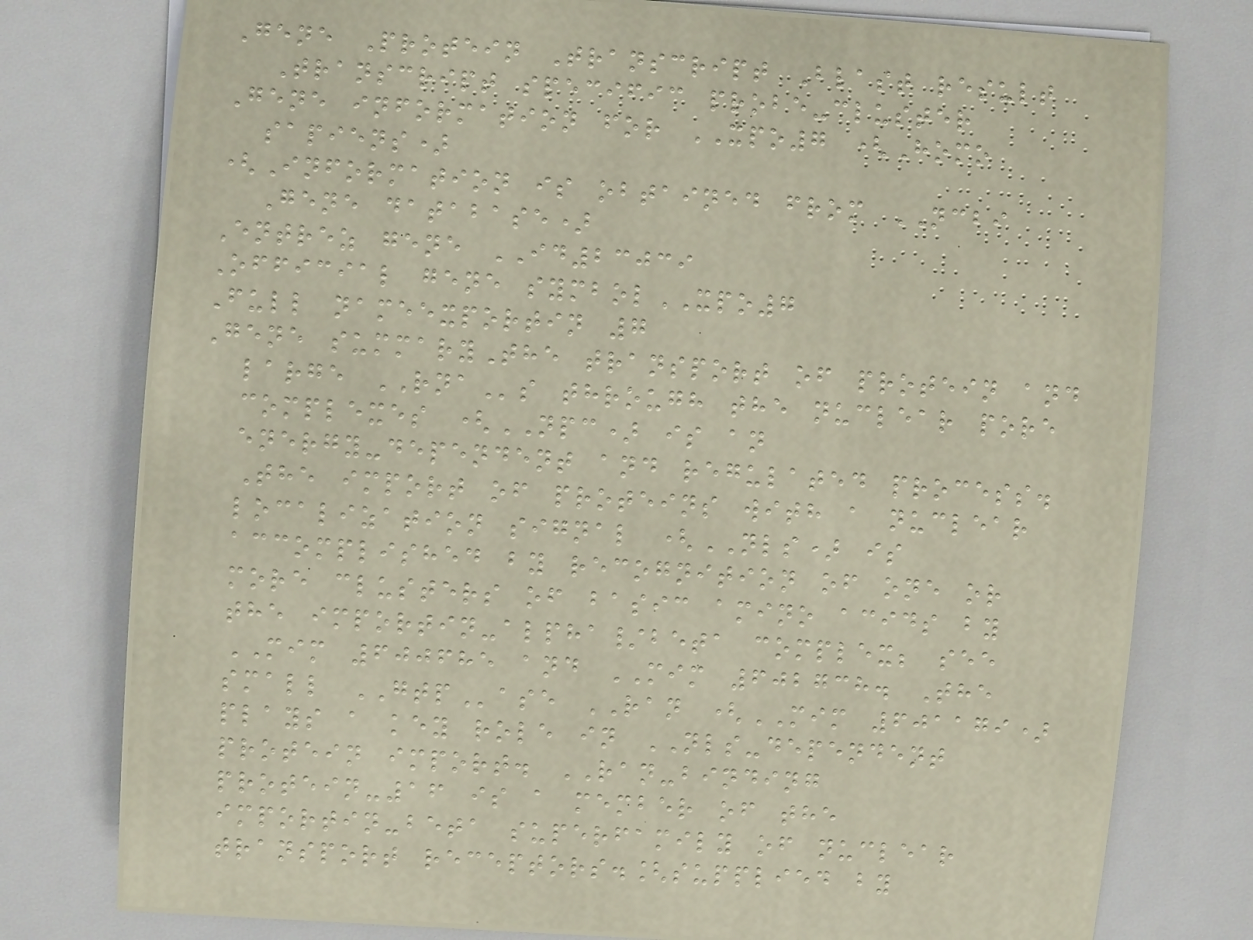Gene Protein Transcript Blast result
Transcript specific probe-cluster
Gene information for XPO7 (Homo
sapiens)
(Information is obtained from NCBI
Gene database)
Entrez gene ID23039
Official gene symbolXPO7
Full nameexportin 7
Gene summaryThe transport of protein and
large RNAs through the nuclear pore
complexes (NPC) is an
energy-dependent and regulated process.
The import of proteins with a nuclear
localization signal (NLS) is
accomplished by recognition of one or
more clusters of basic amino acids by
the importin-alpha/beta complex; see
MIM 600685 and MIM 602738. The
small GTPase RAN (MIM 601179)
plays a key role in NLS-dependent
protein import. RAN-binding
protein-16 is a member of the
importin-beta superfamily of nuclear
transport receptors.[supplied by
